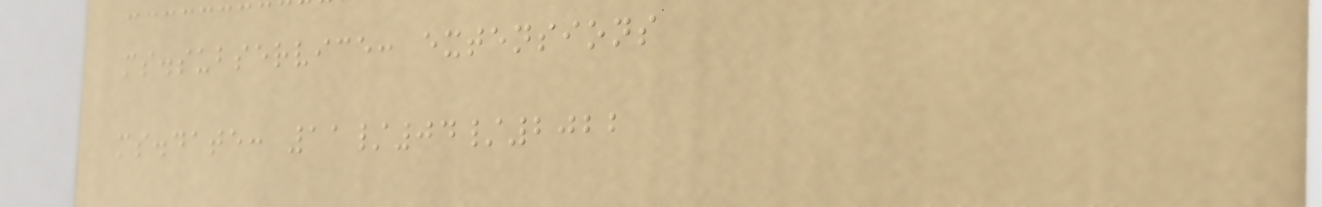ms.subservice: extensions
ms.date: 11/04/2022
